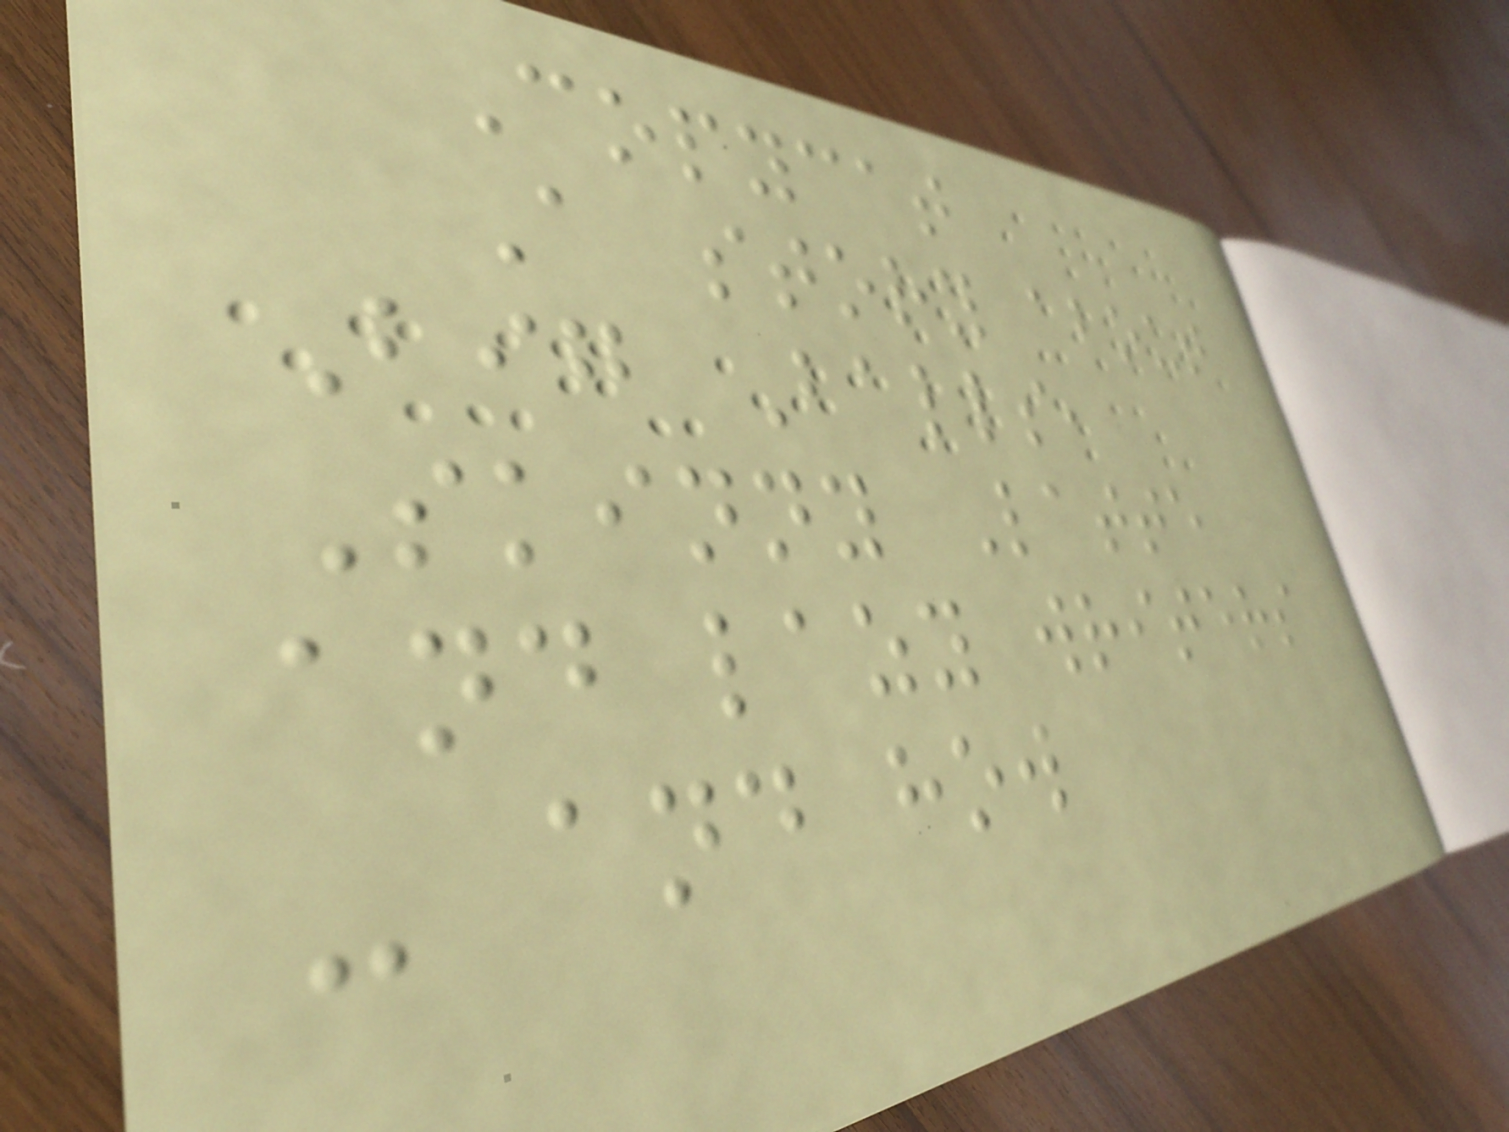Copycat
A story about
Big Balls,
Skinny Latte
and lazy writers
- and how
